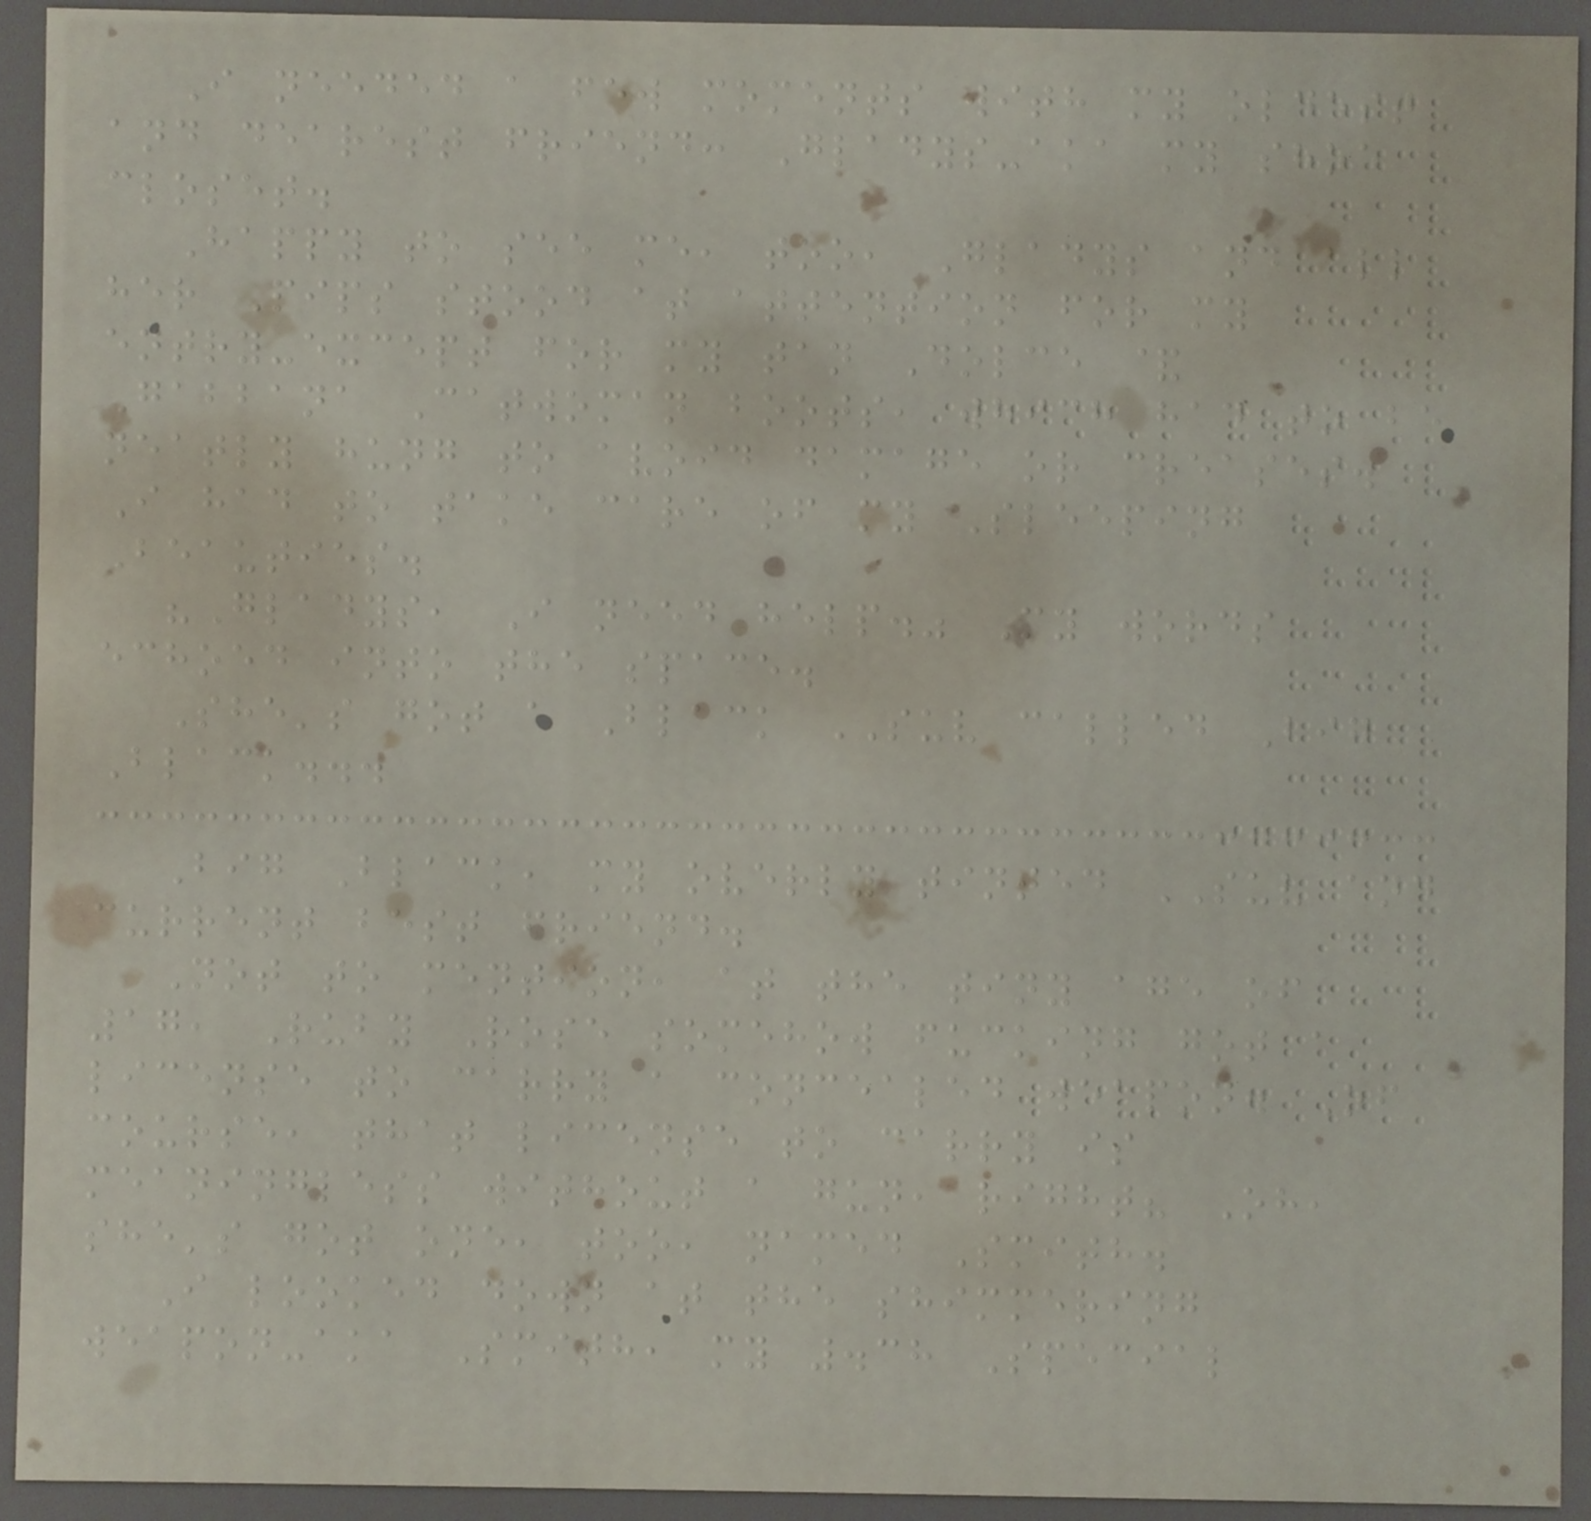I needed a few moments with my oldest
and dearest friend: Gladys-aka my shoe
closet.
Happy to see me, too, Gladys and all
her Pips stood at attention for my
entry-except for my tan Dolce &
Gabbana Catwoman boots, which had to be
neatly hung to avoid damage or creases.
I had to take care of my Sleeping
Beauties.
"Gladys, I need help." My words
echoed into the space.
She's got a Black SUV called Big
Black...
Big Black, my overly tinted SUV and
current best friend.
Not to mention, at the tiny age of
17, Ruby Rose somehow fucking got a
license to carry a concealed weapon. Of
course, that license to carry is
meaningless without a gun, right? Oh,
she's got one, too, named Smith.
I looked down at the shimmering
weapon-aka Smith, my .38 Special
